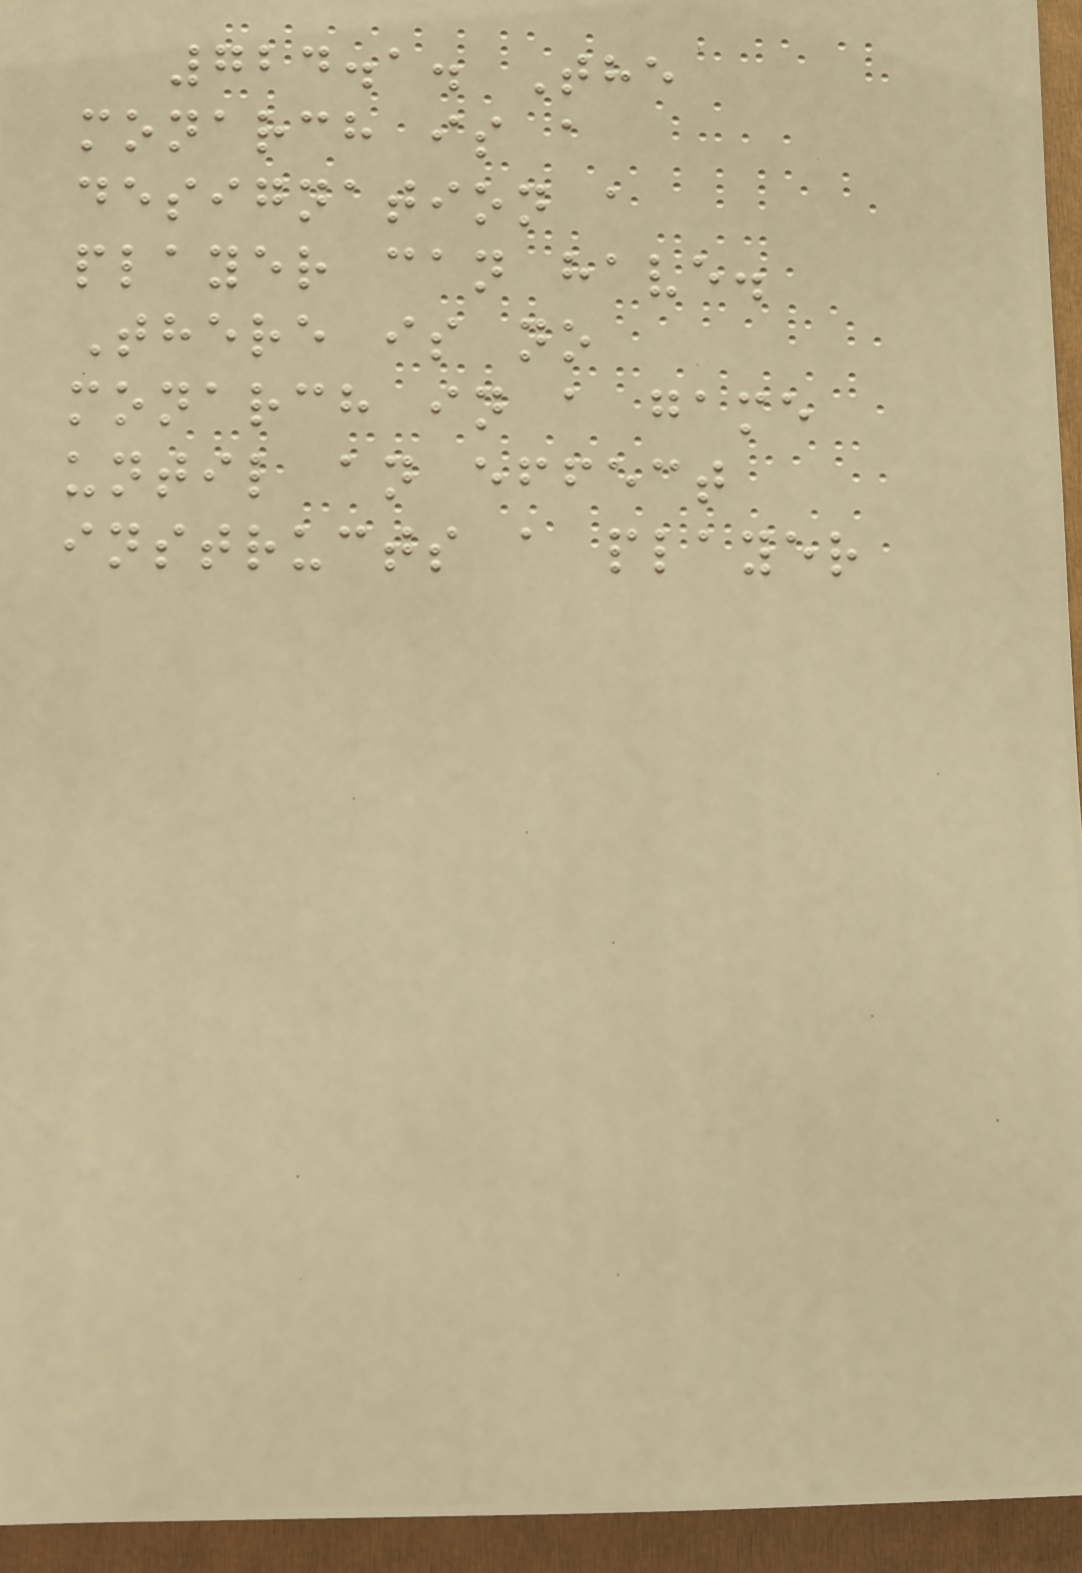724.1. The
monarch is a
designation a
player can have.
There is no
monarch in a game
until an effect
instructs a player
